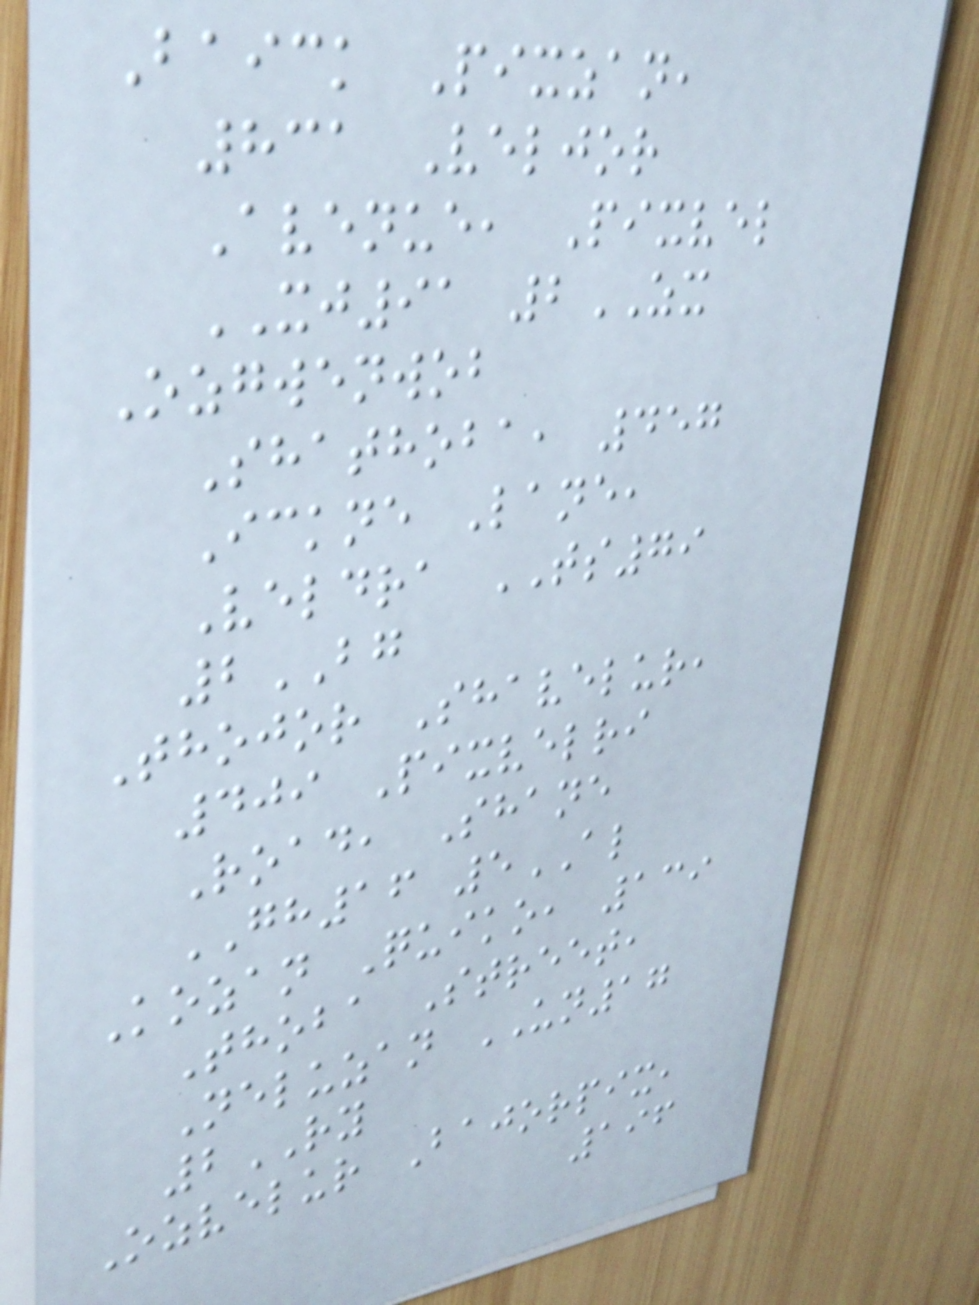Baick Pixzan,
831 Veljor
Avenue, Pixvel
XJ91 2ZX
Ozgwenwob
Shathoba, 457
Ickne Lane,
Veldra TS79
2BG
Thojor Shavelur,
409 Pixvelri
Road, Shane
GH16 5AL
Kozan Quiko, 139
Thoba Street,
Neluzan UN17
2RY
Ozvelur Bajorpix,
196
